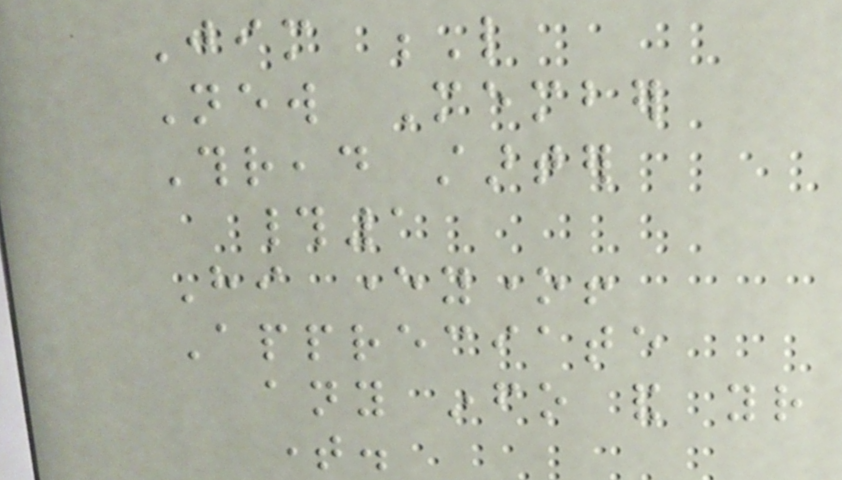Jim L
New Member
Thread starter
#1
Hi everyone!
Appreciate
any info and your
time.
